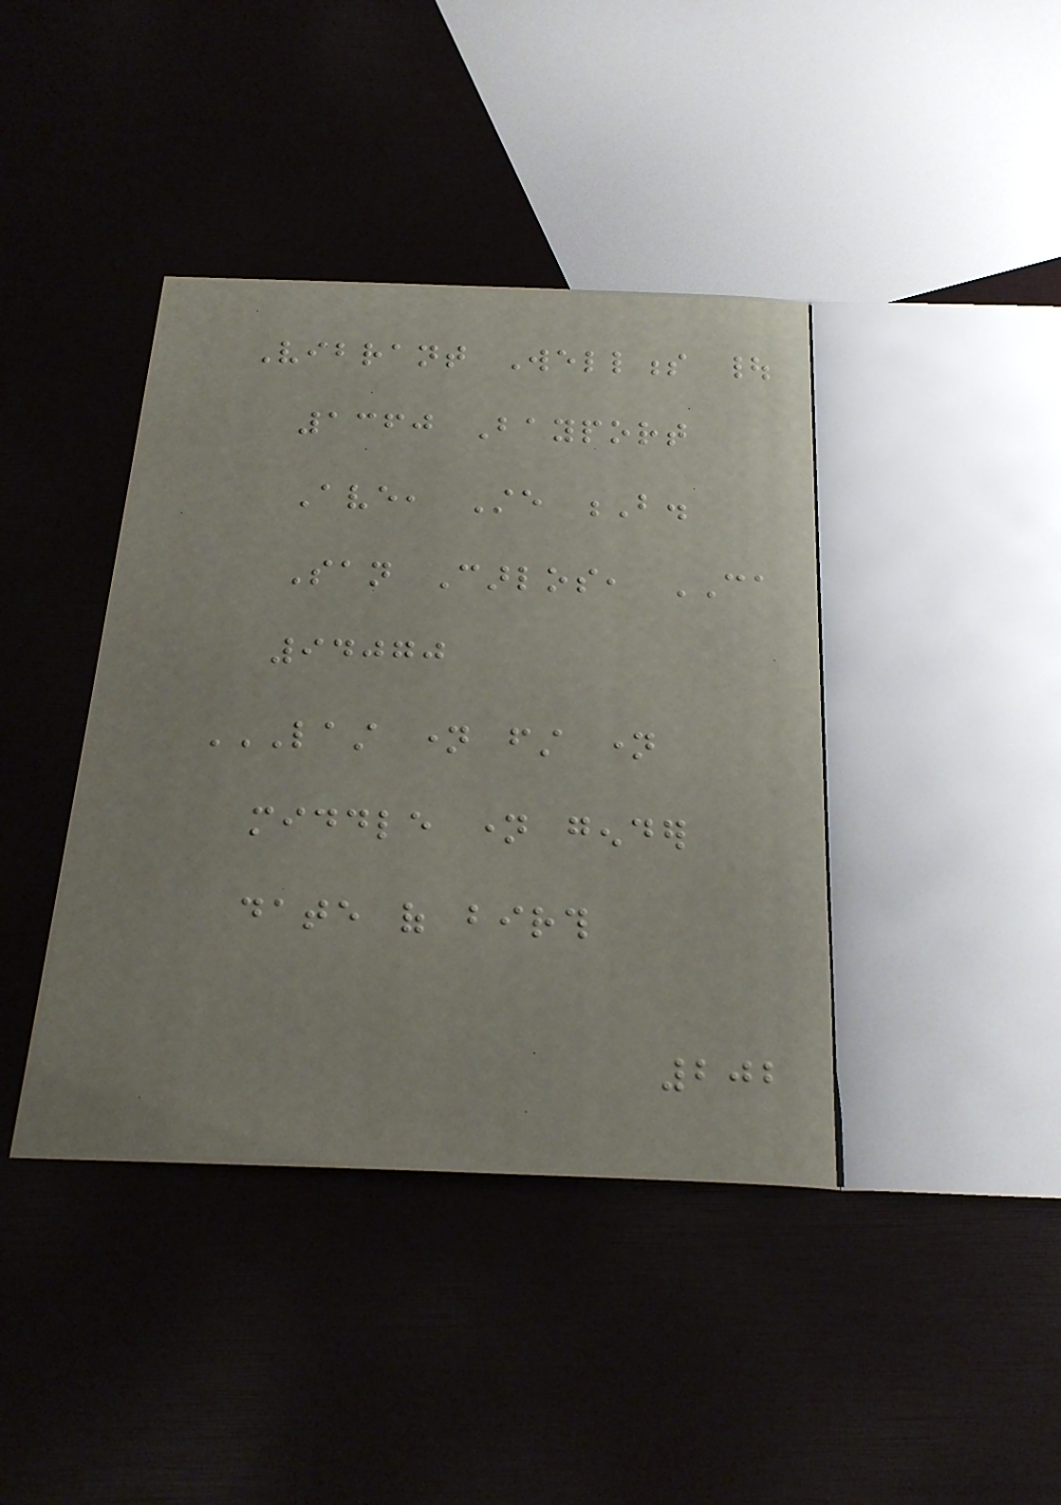Vibrant Wellness |
1360 Bayport
Ave, Ste B.
San Carlos, CA
94070
LAST NAME FIRST NAME
MIDDLE NAME GENDER
DATE OF BIRTH
202
